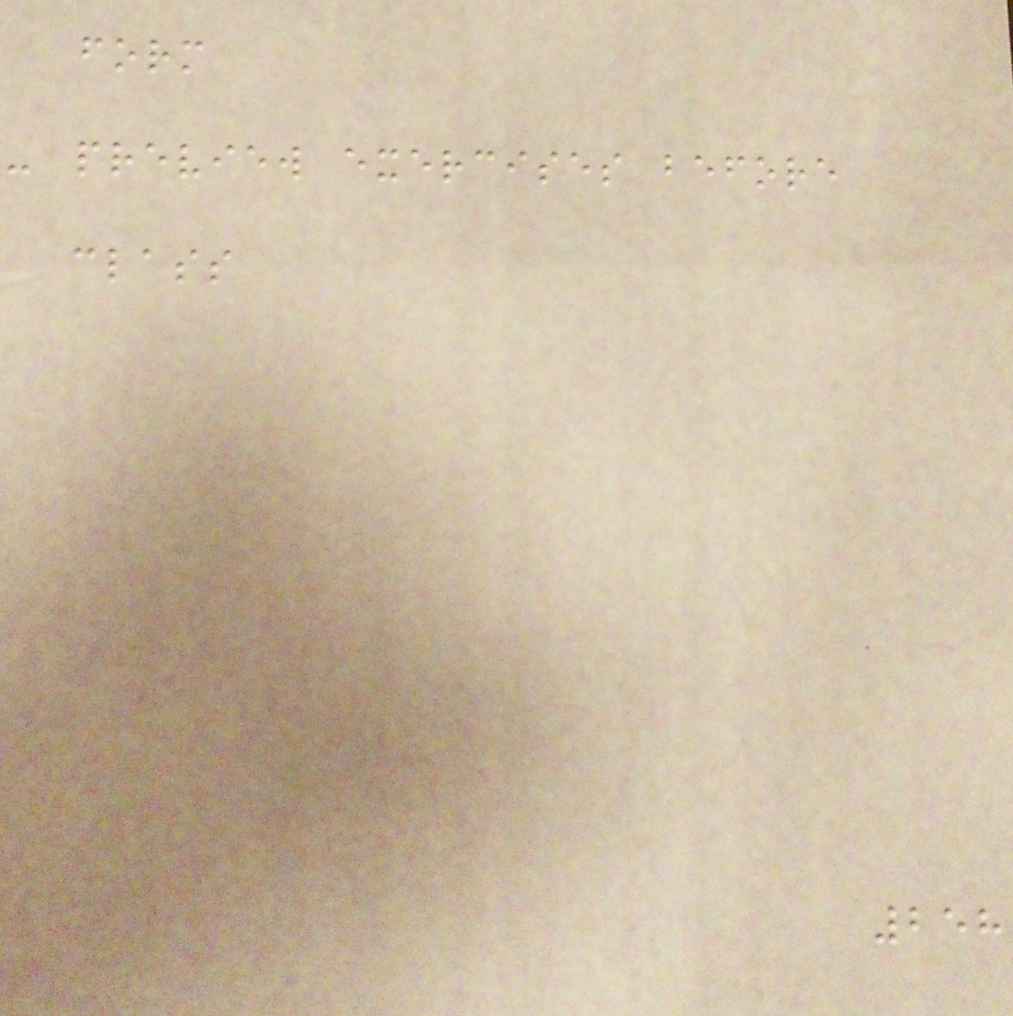form
- preview exercises before
class
258
